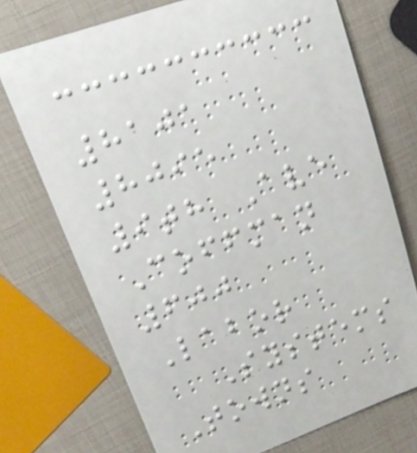8101
8095
9th Ave
Coffman
600
Labor
Systems
Towns
